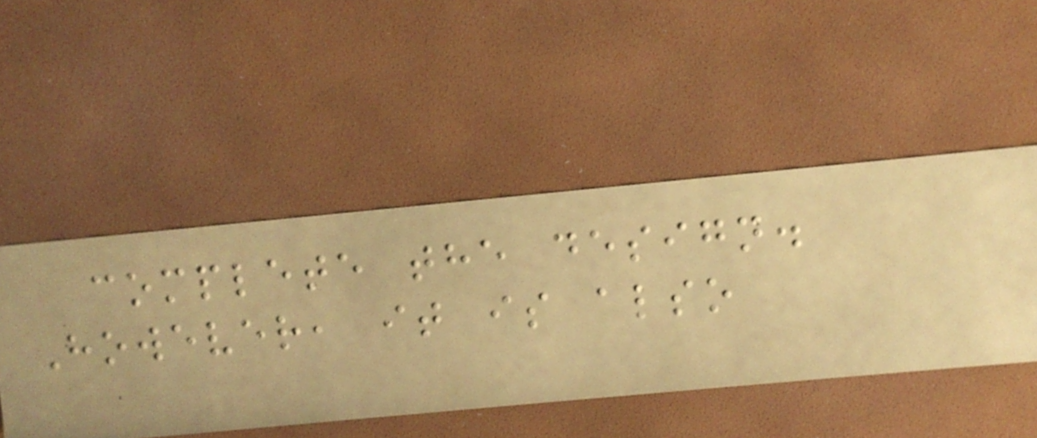complete the design.
However, it is also
